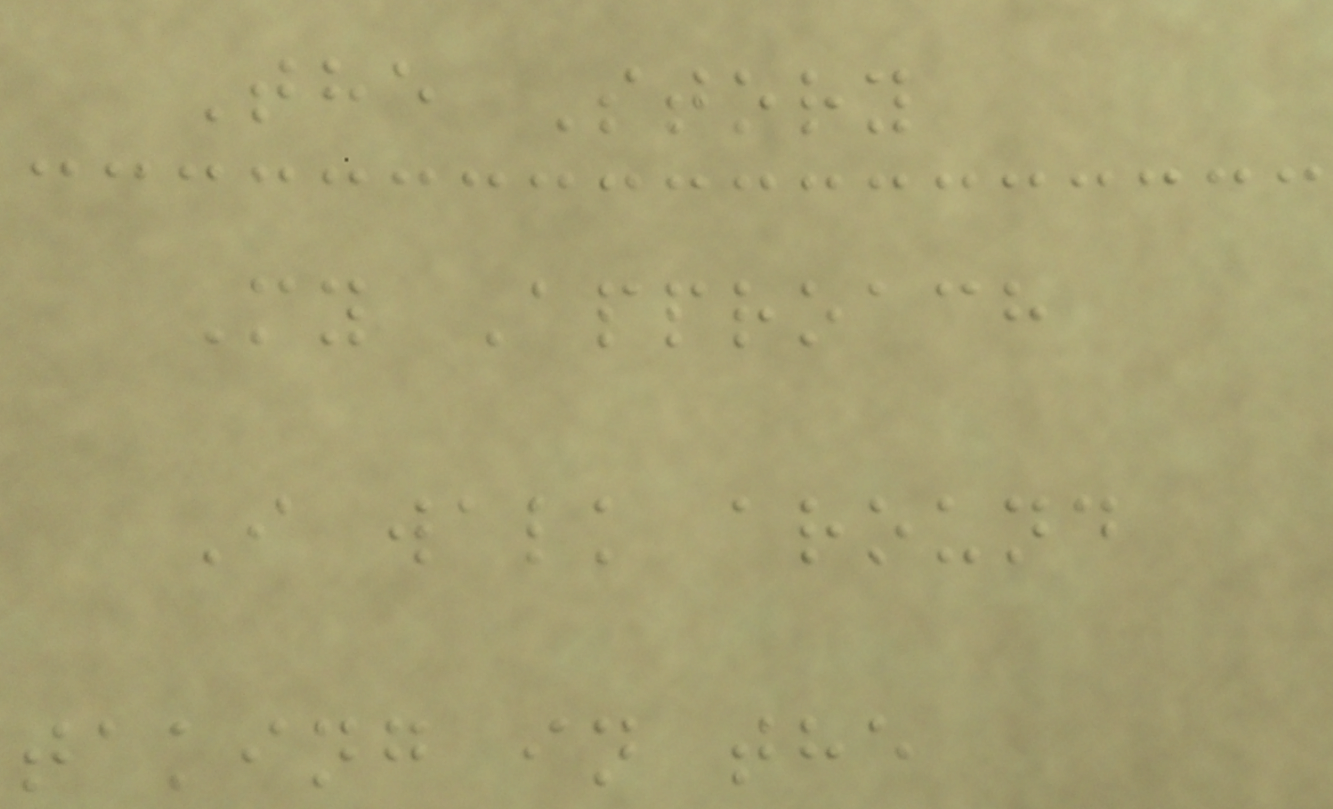The Story
My Approach
I walk around
taking in the
